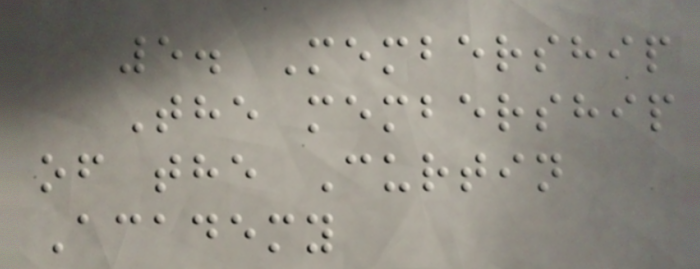5. Membership
The membership
of the Curtin
Academy
